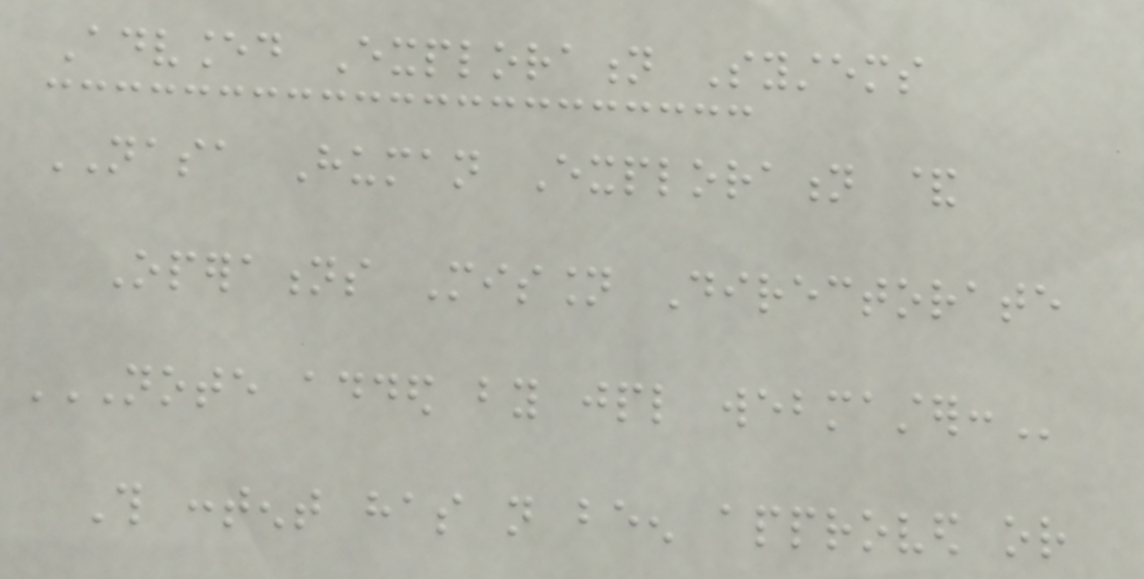Advanced Exploration Systems
NASA Human Exploration &
Operations Mission Directorate
NOTE ADDED BY JPL WEBMASTER:
This content has not been approved or
